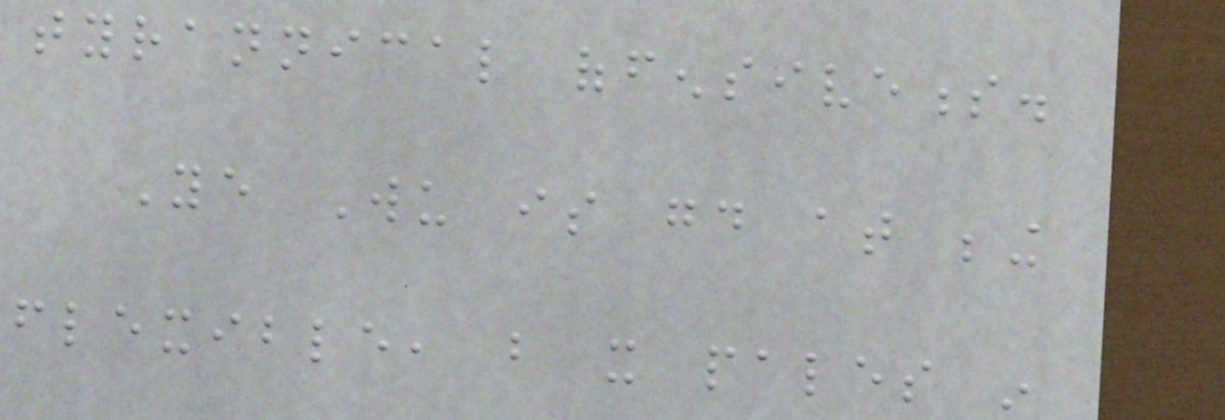tyrannical offensiveness.
Ye Wu is good at being
flexible, but it pales in
